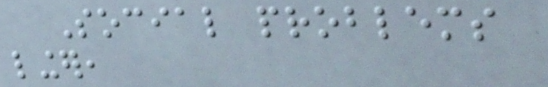Social problems
linger,
